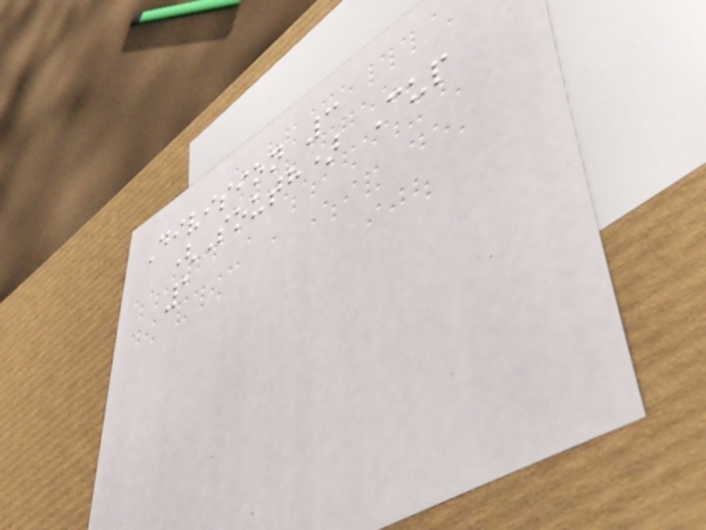Division 3
(South) Cup
1
